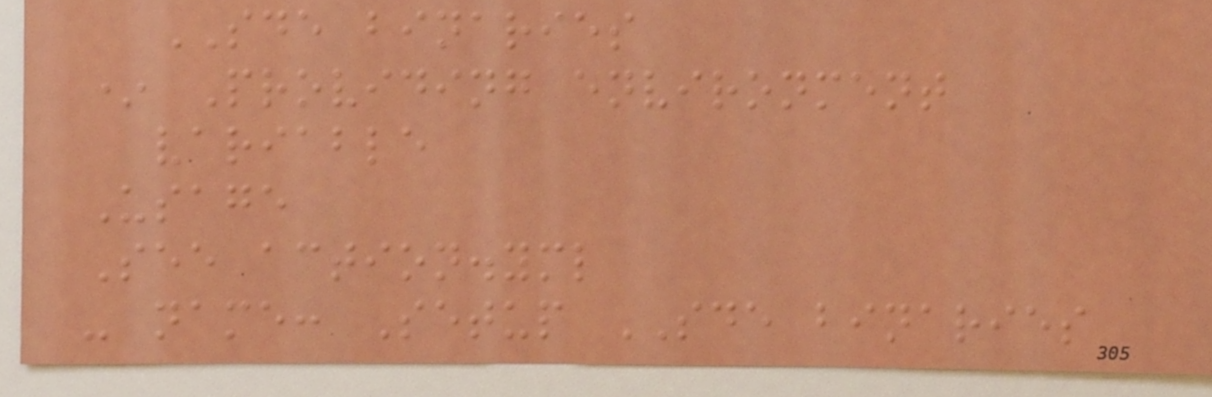SDE binaries
* Providing environment
variable
Usage
See action.yml
- name: Setup SDE binaries
